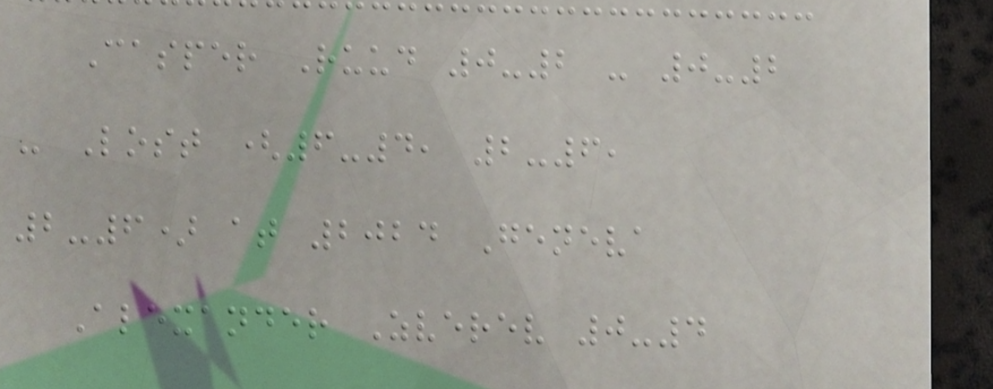Casper Ruud 0-2 - 0-2
- Lost (6-4, 2-6,
2-6) at 2024 Geneva
Alexander Zverev 0-4
